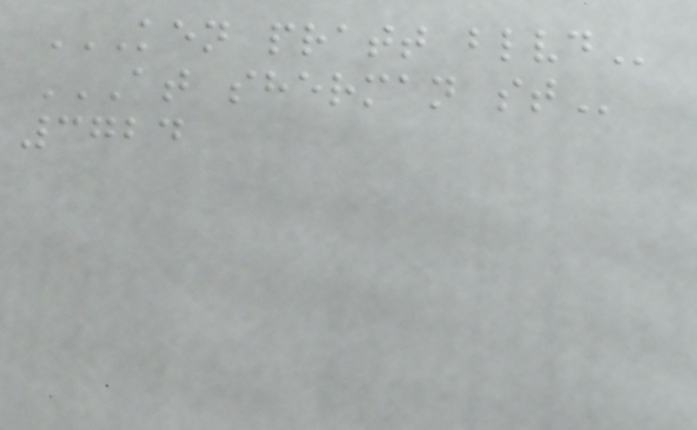KEN PRATT BLVD
AT SHERMAN ST
3724
